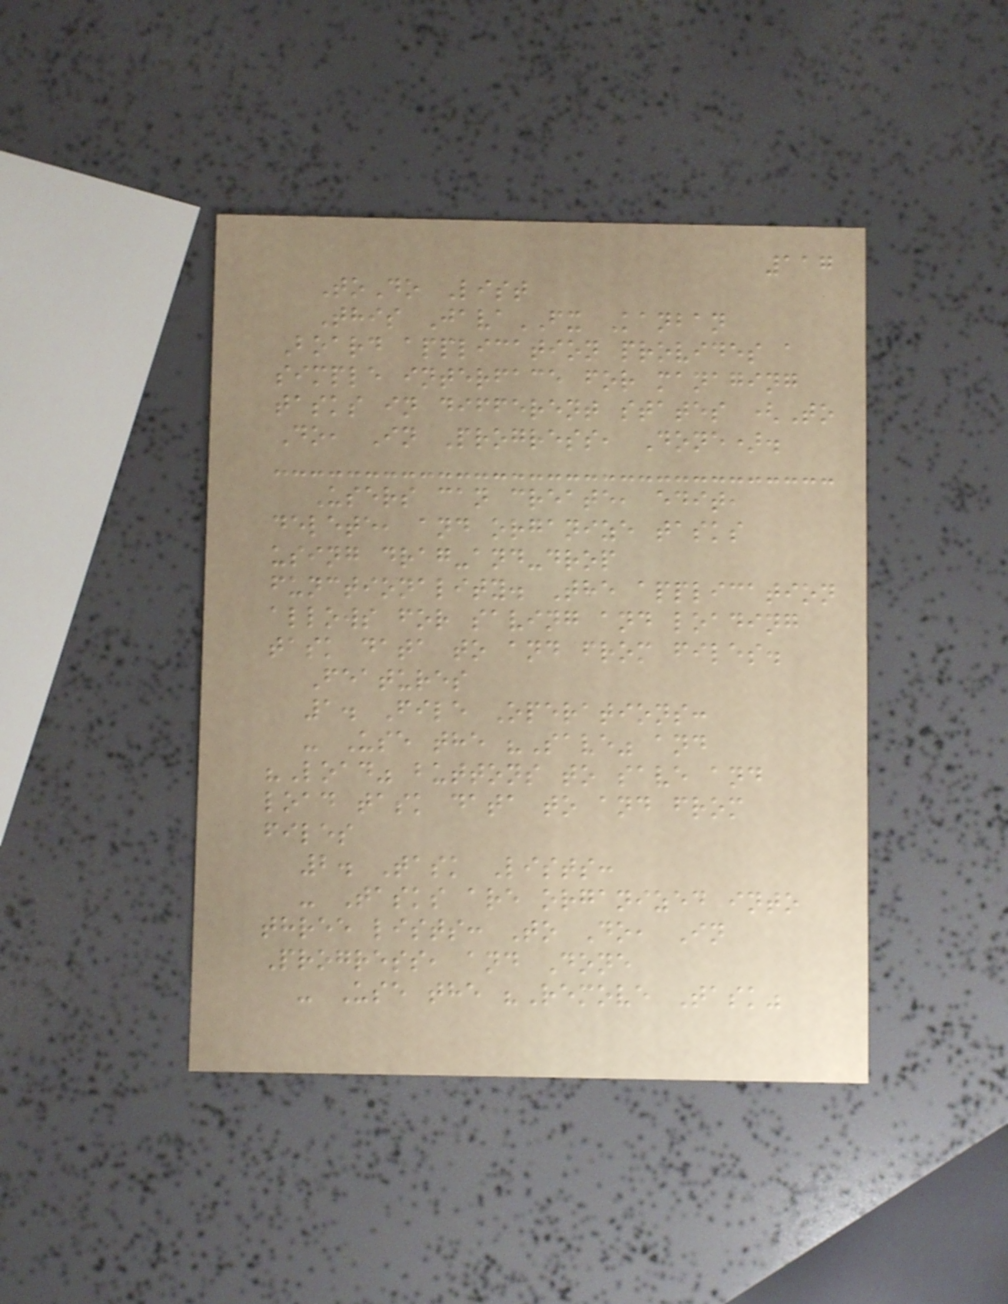117
ToDo List
This JavaFX Kanban
Board application provides a
simple interface for managing
tasks in different states (To
Do, In Progress, Done).
Users can create, edit,
delete, and organize tasks
using drag-and-drop
functionality. The application
allows for saving and loading
task data to and from files.
Features
1. File Operations:
- Use the "Save" and
"Load" buttons to save and
load task data to and from
files
2. Task Lists:
- Tasks are organized into
three lists: To Do, In
Progress, and Done
- Use the "Remove Task"
